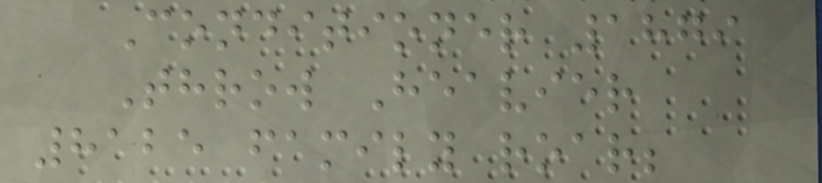Conditioner 1879
Throw Heavier
8125 family roar;
